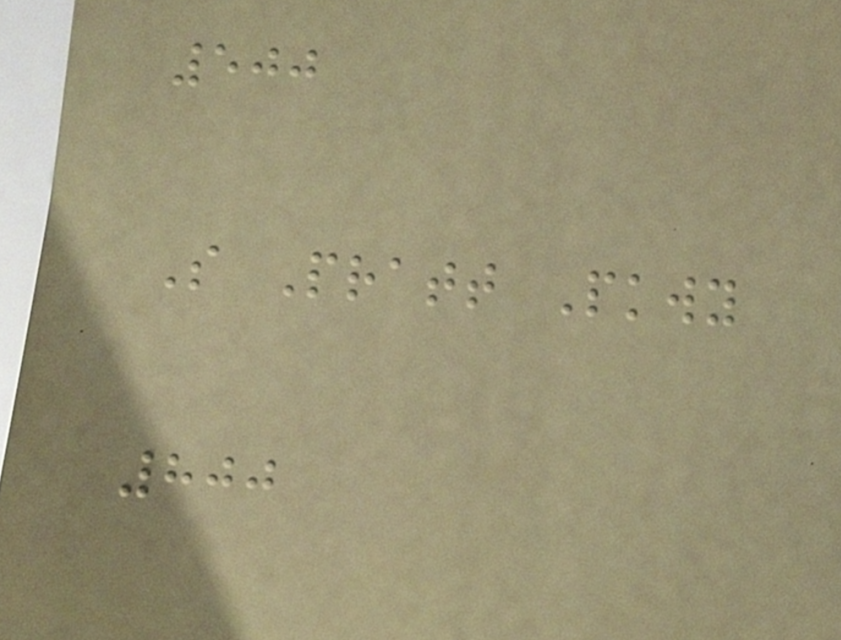500
S Pratt Pkwy
800
